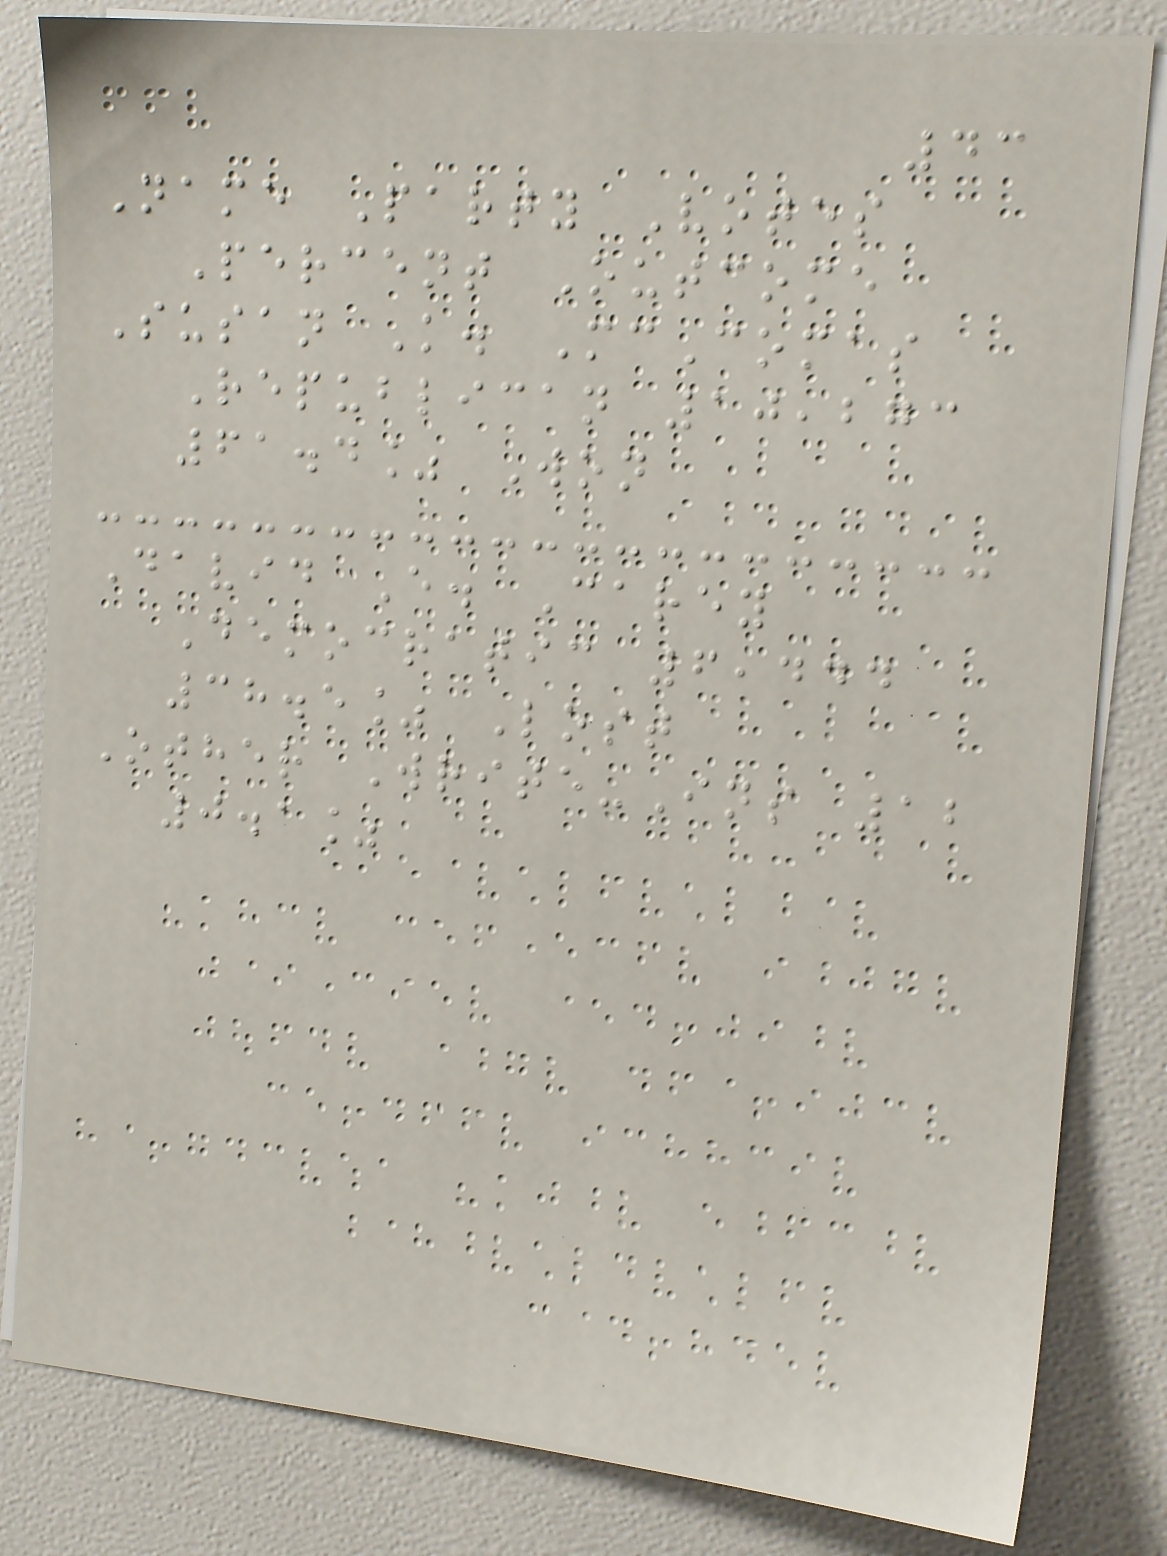43
Name Party Votes
Percent Outcome
Susan K. McComas
Republican 10,273
61.4% Won
David E. Carey
Democratic 6,444
38.5% Lost
Other Write-Ins 12
0.1%
